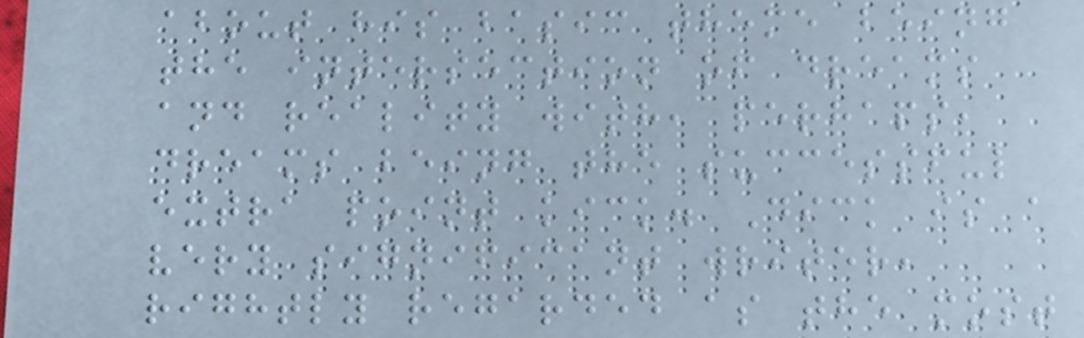about his basic theme being
the intersection of dreams
and reality with, perhaps,
dreams being the successful
extra point kick. Dick is a
very significant writer,
rightly regarded as the most
